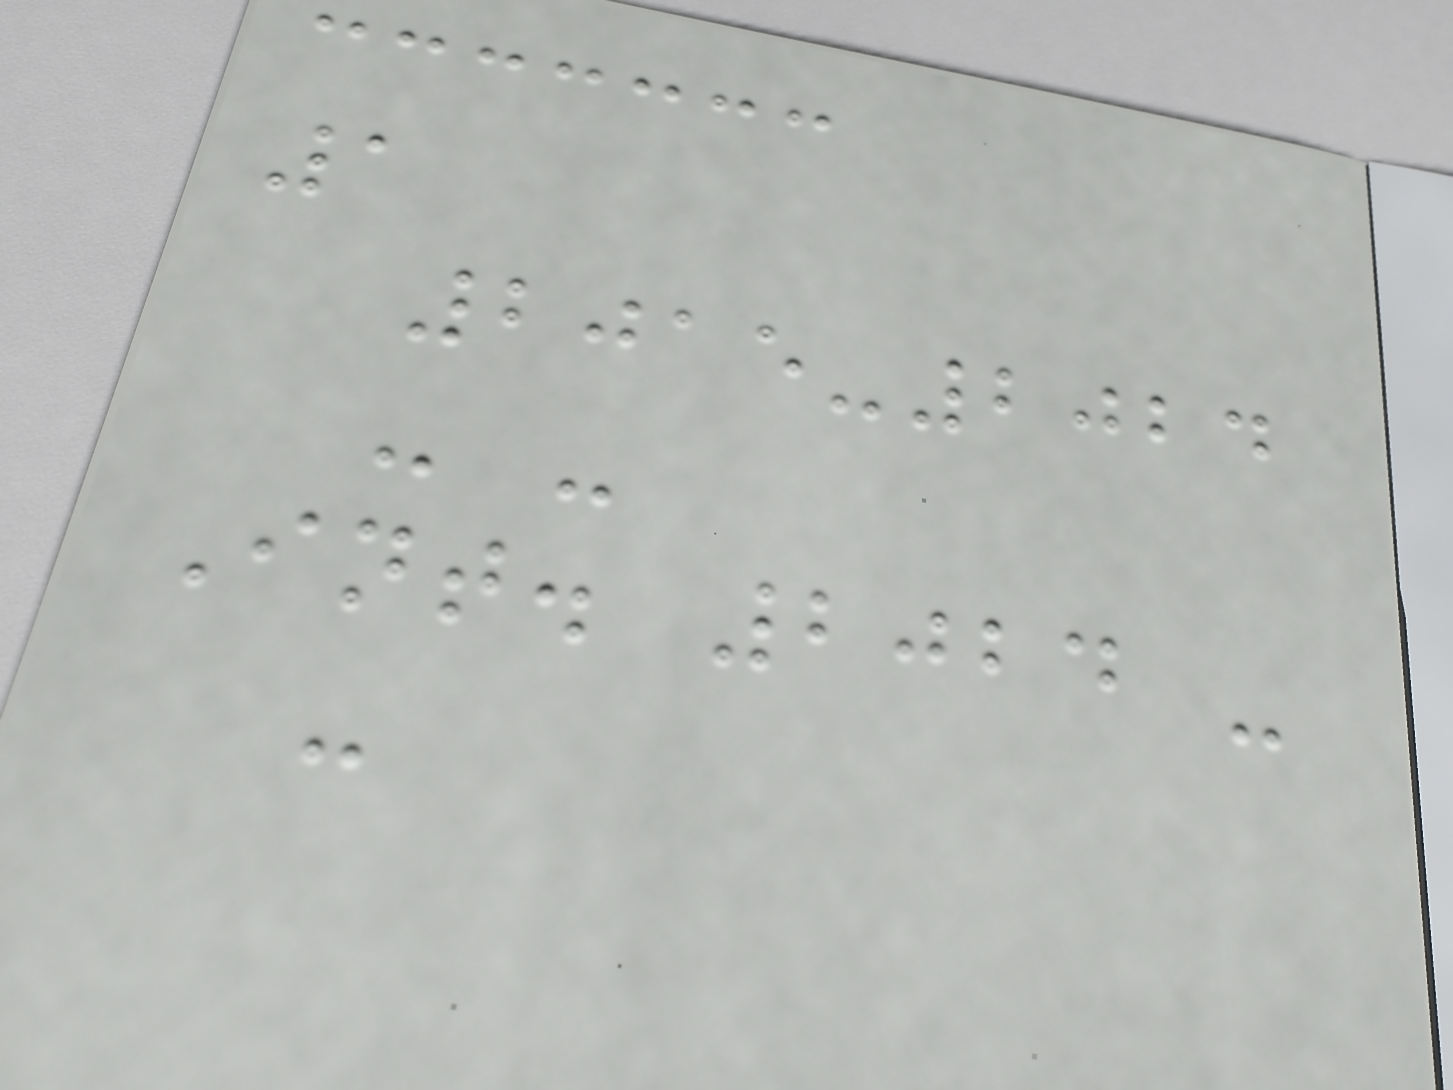1
2015-2024
- -
Int. 2024 -
-
